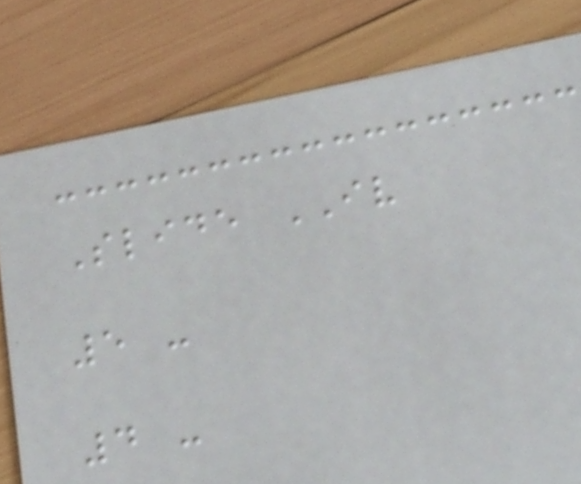Slide IV
5 -
4 -
